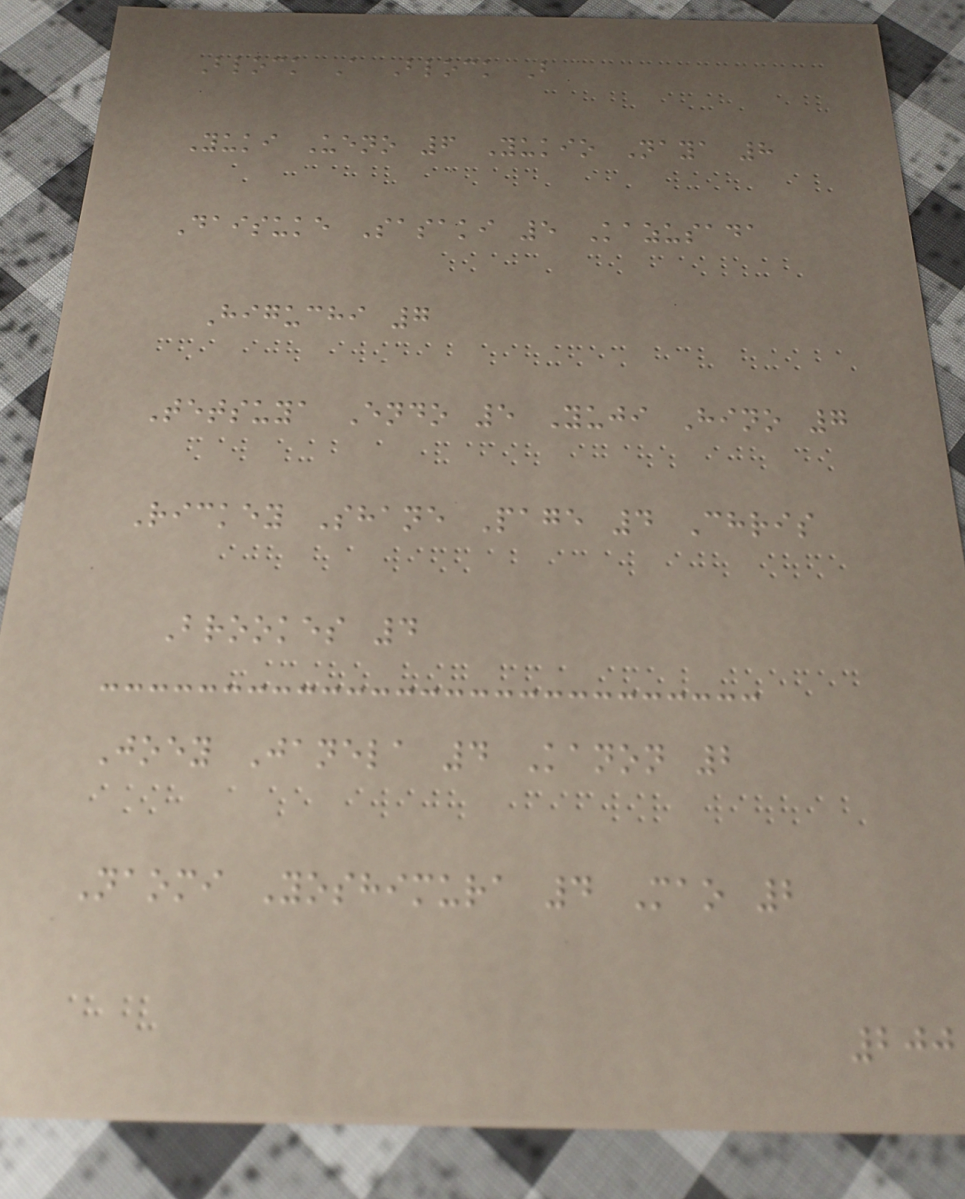Block A Block B
Yuki Ueno 6 Yukio Naya 8
Daisuke Sasaki 5 Kazusada
Higuchi 7
Tetsuya Endo 5 Yuji Hino 7
Rickey Shane Page 4 Chris
Brookes 4
Joey Janela 4 Kanon 2
Naomi Yoshimura 4 Mao 2
200
